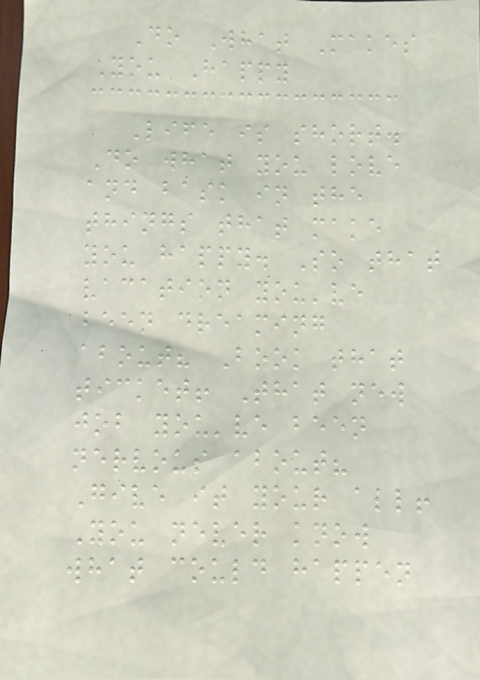Do What Makes
You Happy
Life is short.
Do what you love
and bask in the
things that make
you happy. So that
vacation you've
been dreaming
about? Book that
ticket! That new
job you've been
nervous about?
Give it your all!
You never know
what could happen
